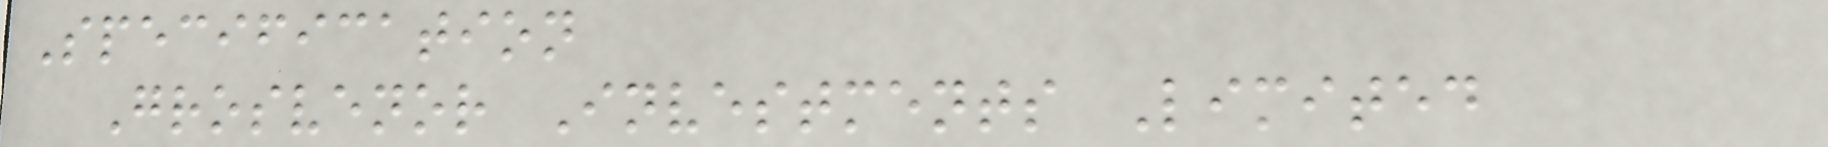Specification
Grosvenor Investments Limited
